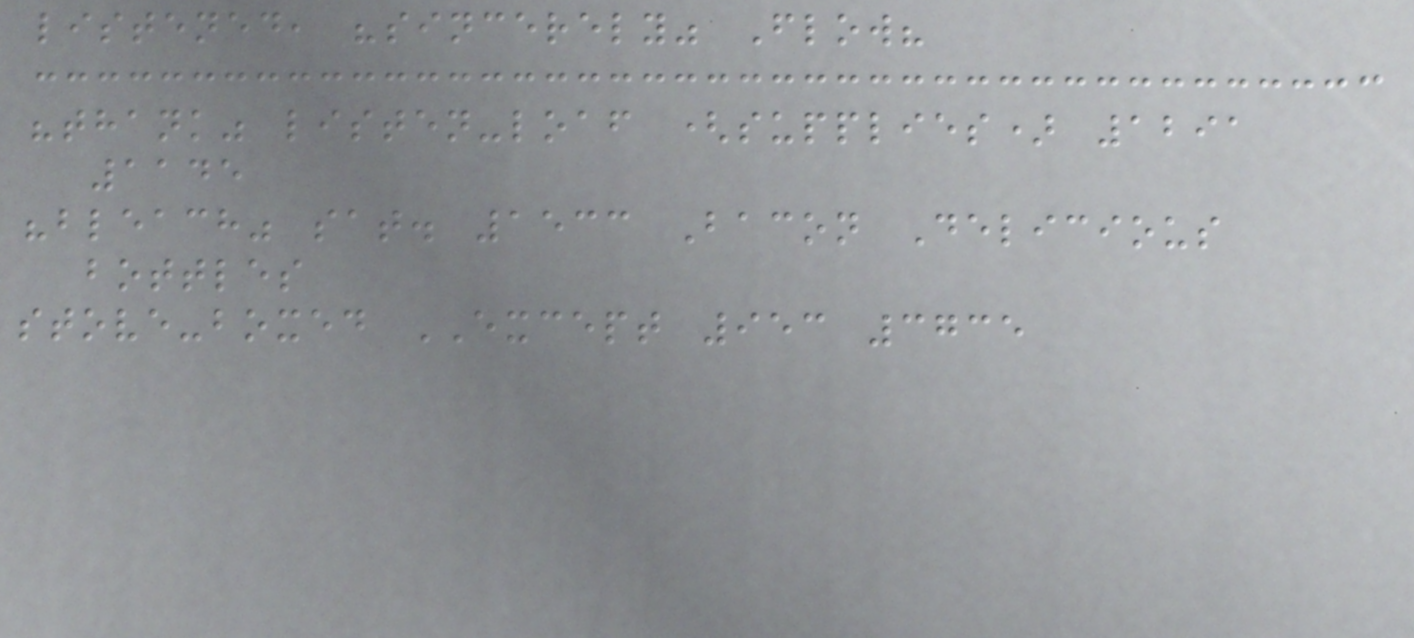listened, "sincerely" Flow?
"thank" listen-loaf (supplies) 1291
1145
"bleach" sat. 1533 Bacon Delicious
bottles
stove-boxed EXCEPT 953 3735
